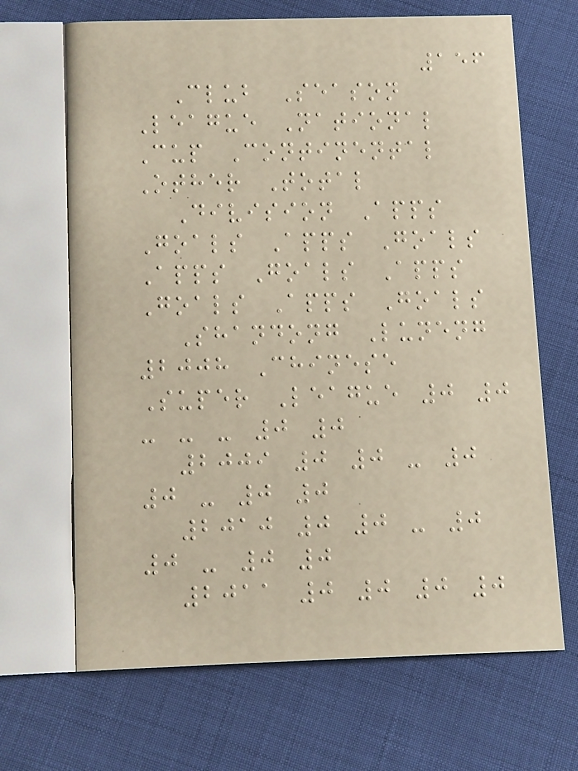156
Club Season
League National
Cup Continental
Other Total
Division Apps
Goals Apps Goals
Apps Goals Apps
Goals Apps Goals
Shandong Luneng
2008 Chinese
Super League 0 0
- - - 0 0
2009 0 0 - 0
0 - 0 0
2010 0 0 - 0
0 - 0 0
2011 0 0 0 0
